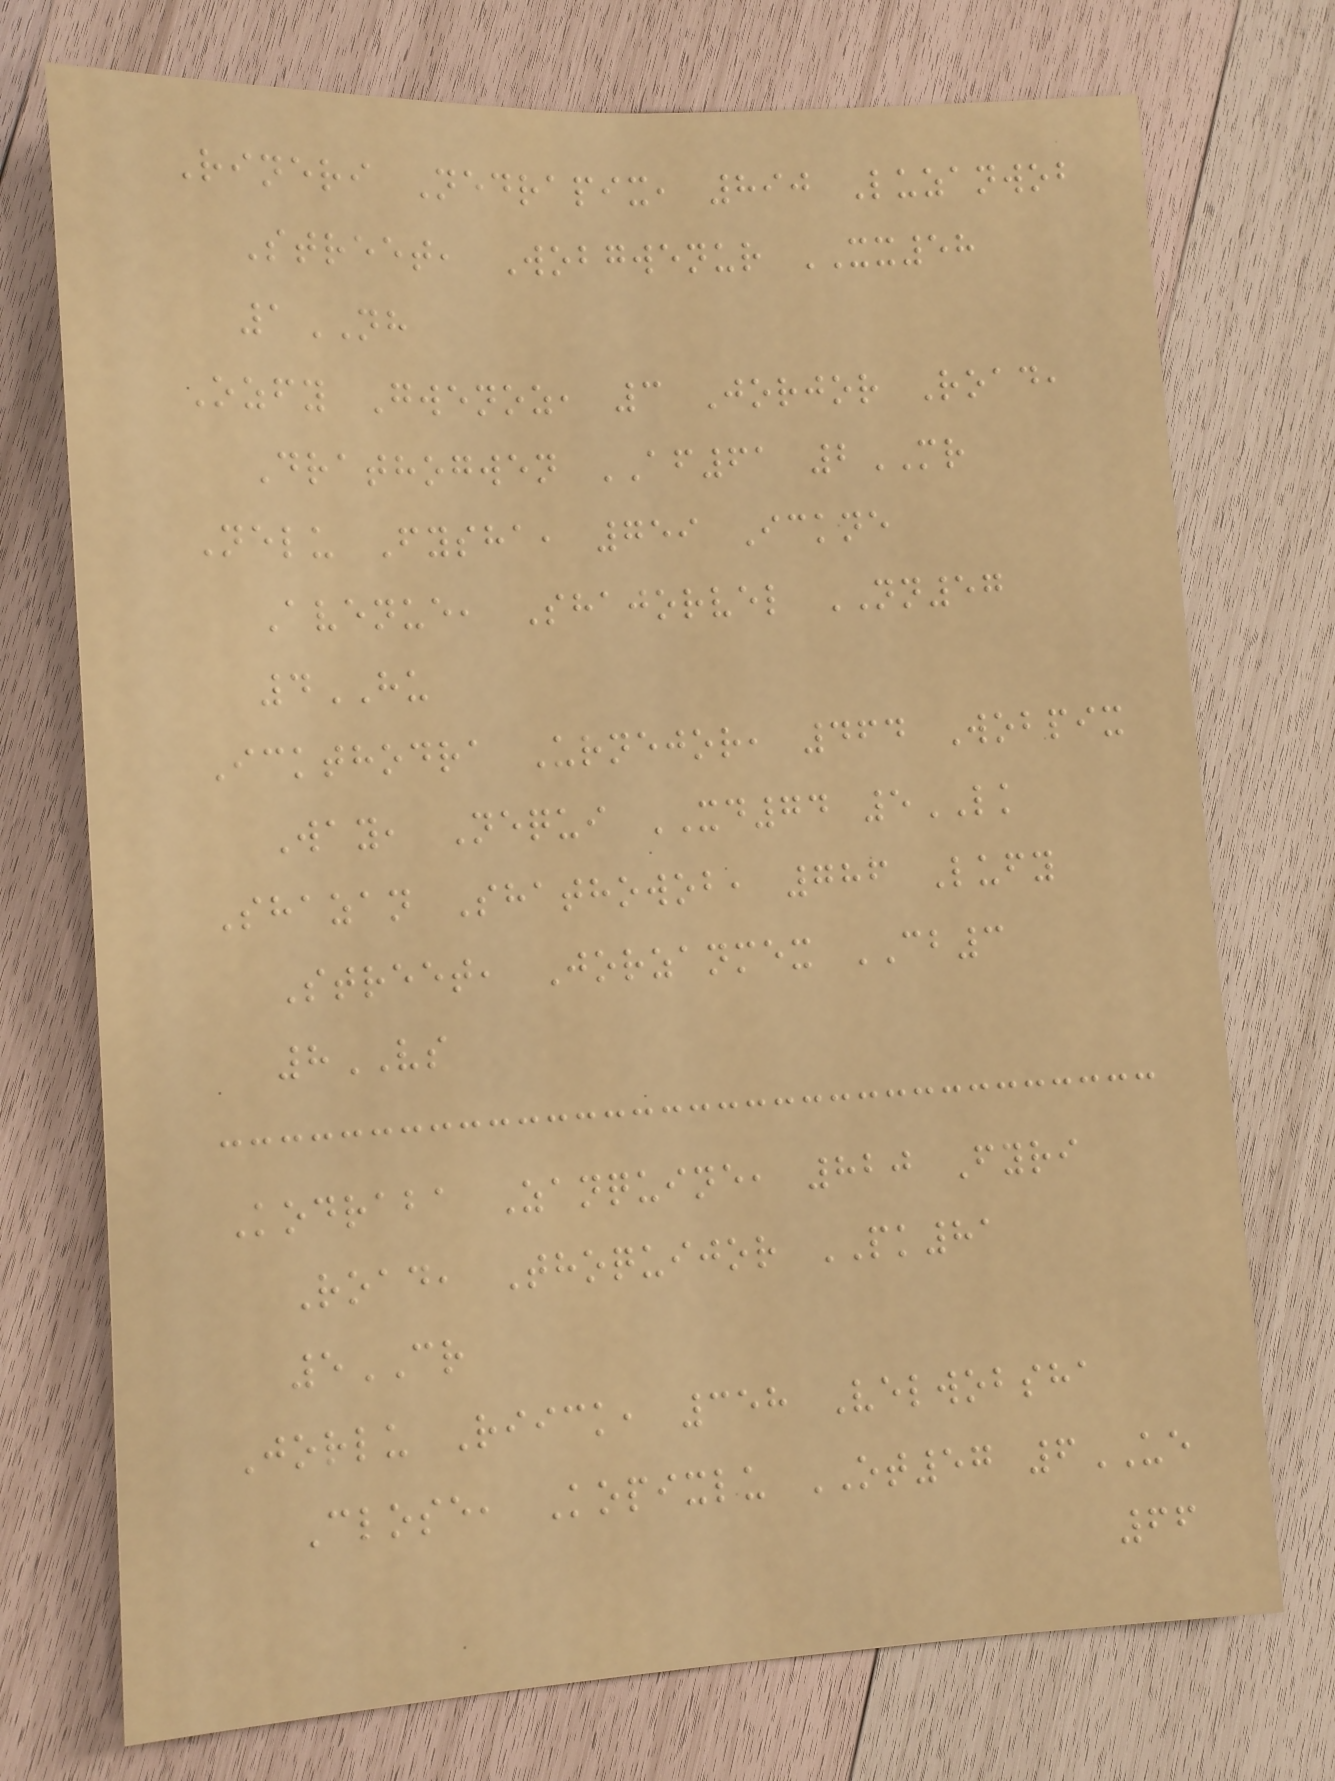Rineri Nedrapix, 890 Luzanwob
Street, Wobgwenur XX58
1NH
Ozfy Gwenoz, 3 Jorjor Road,
Drathogwen AF61 2MR
Nelu Fysha, 759 Ickne
Avenue, Shajorvel NN57
4HU
Ickthodra Urnejor, 464 Wobpix
Way, Nequi XD74 5LK
Shazan Shathowob, 786 Lufy
Street, Jorzanmex CB3
8VS
Kodraba Zanquine, 820 Fyri
Road, Thoquijor PK81
5CR
Jorlu Riick, 358 Velwobsha
Close, Kopixlu OT57 6UE
66
